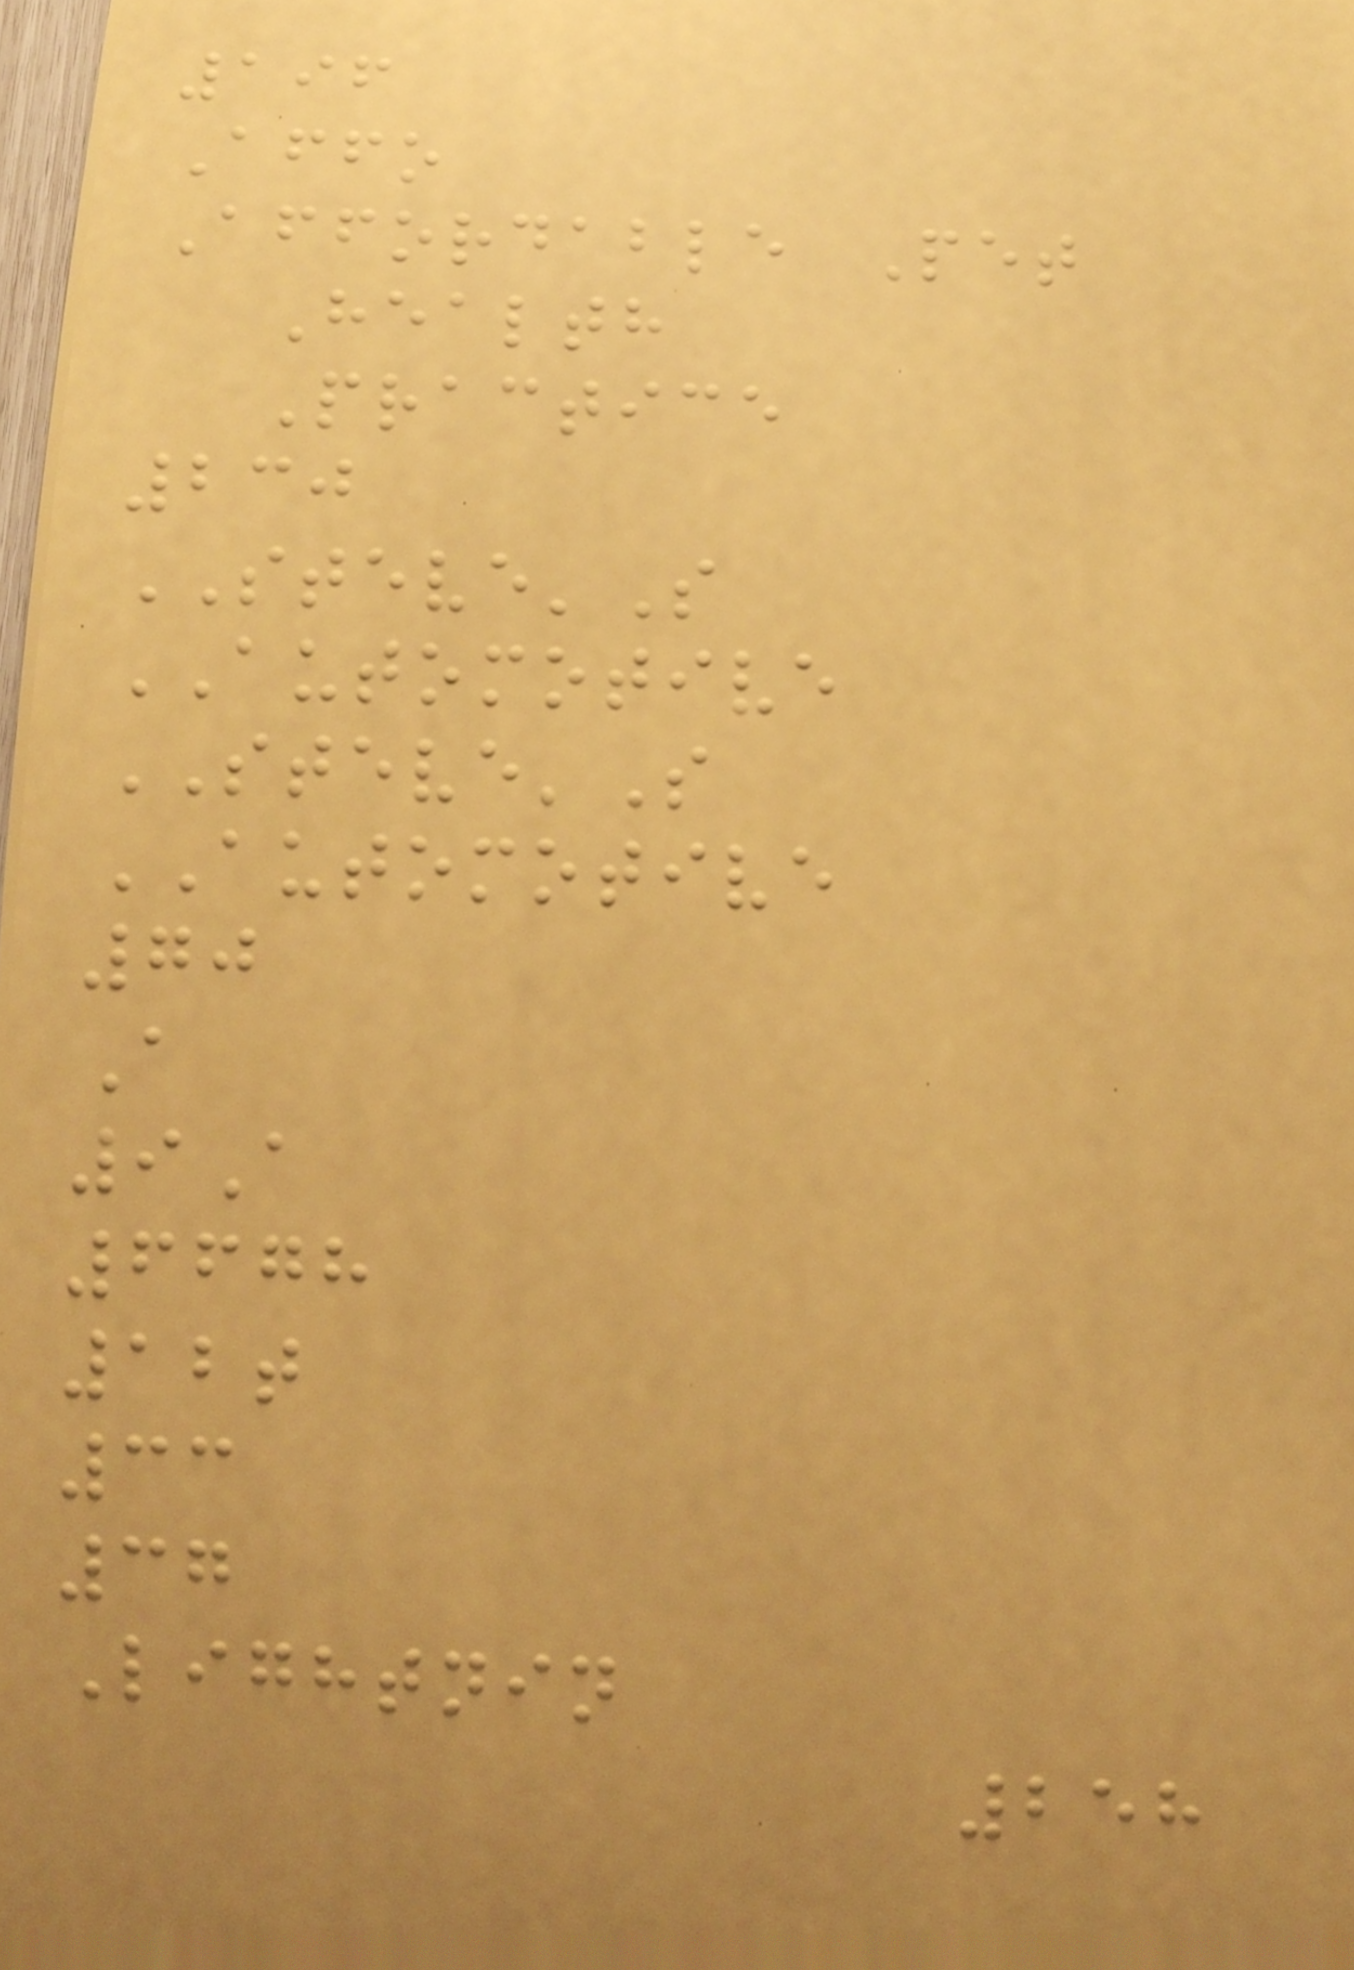196
Affo
Affordable Pet
Health
Practice
230
STEVE'S
AUTOMOTIVE
STEVE'S
AUTOMOTIVE
70
A
9A
6678
12t
33
37
Lightnin
258
